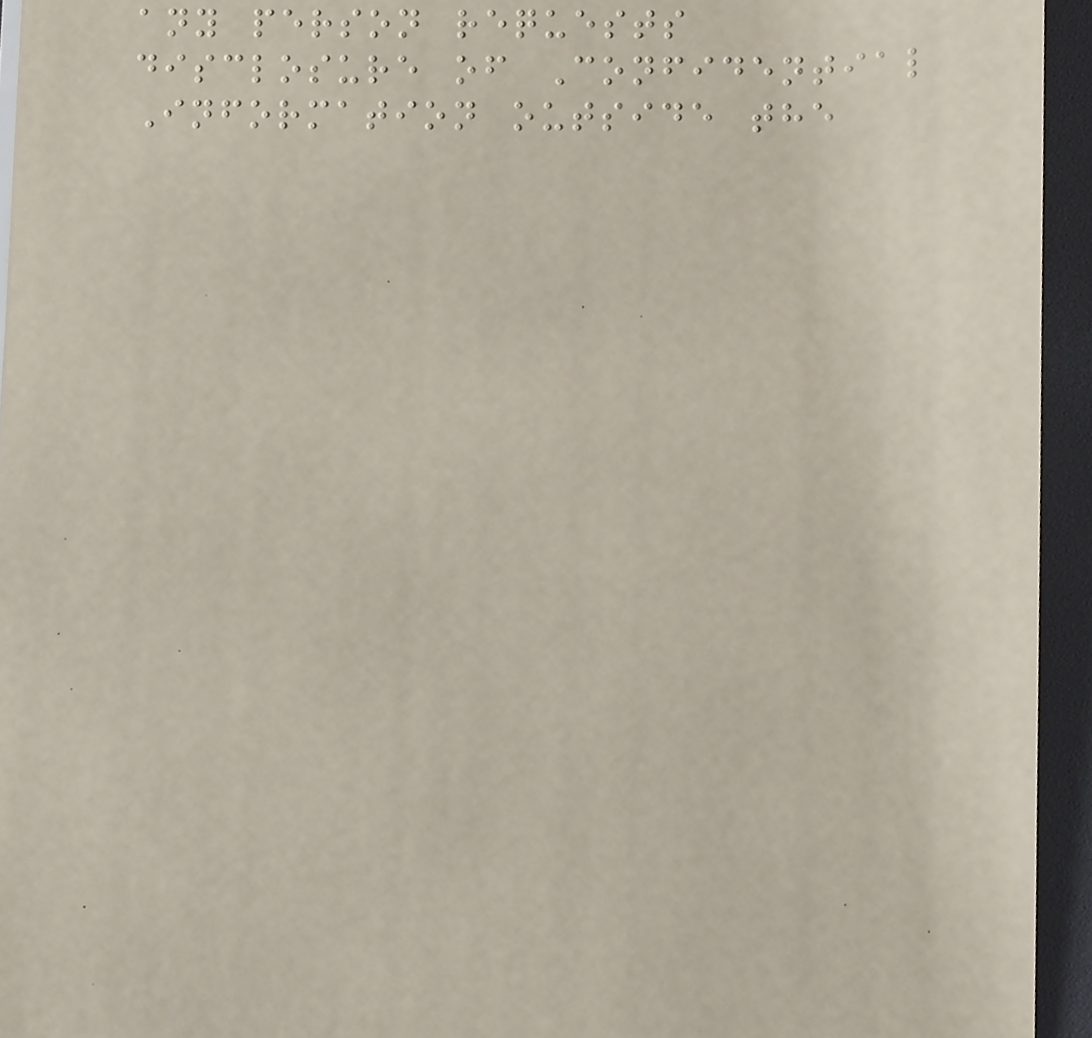any person requests
disclosure of Confidential
Information outside the
